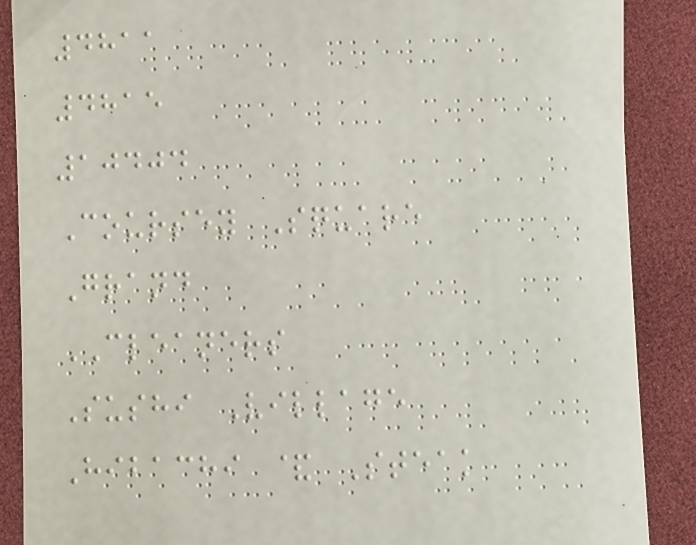4811
4815
10404
Coursey Square
Grand
CLEANERS
Sushi Village
Hibachi & Steak
